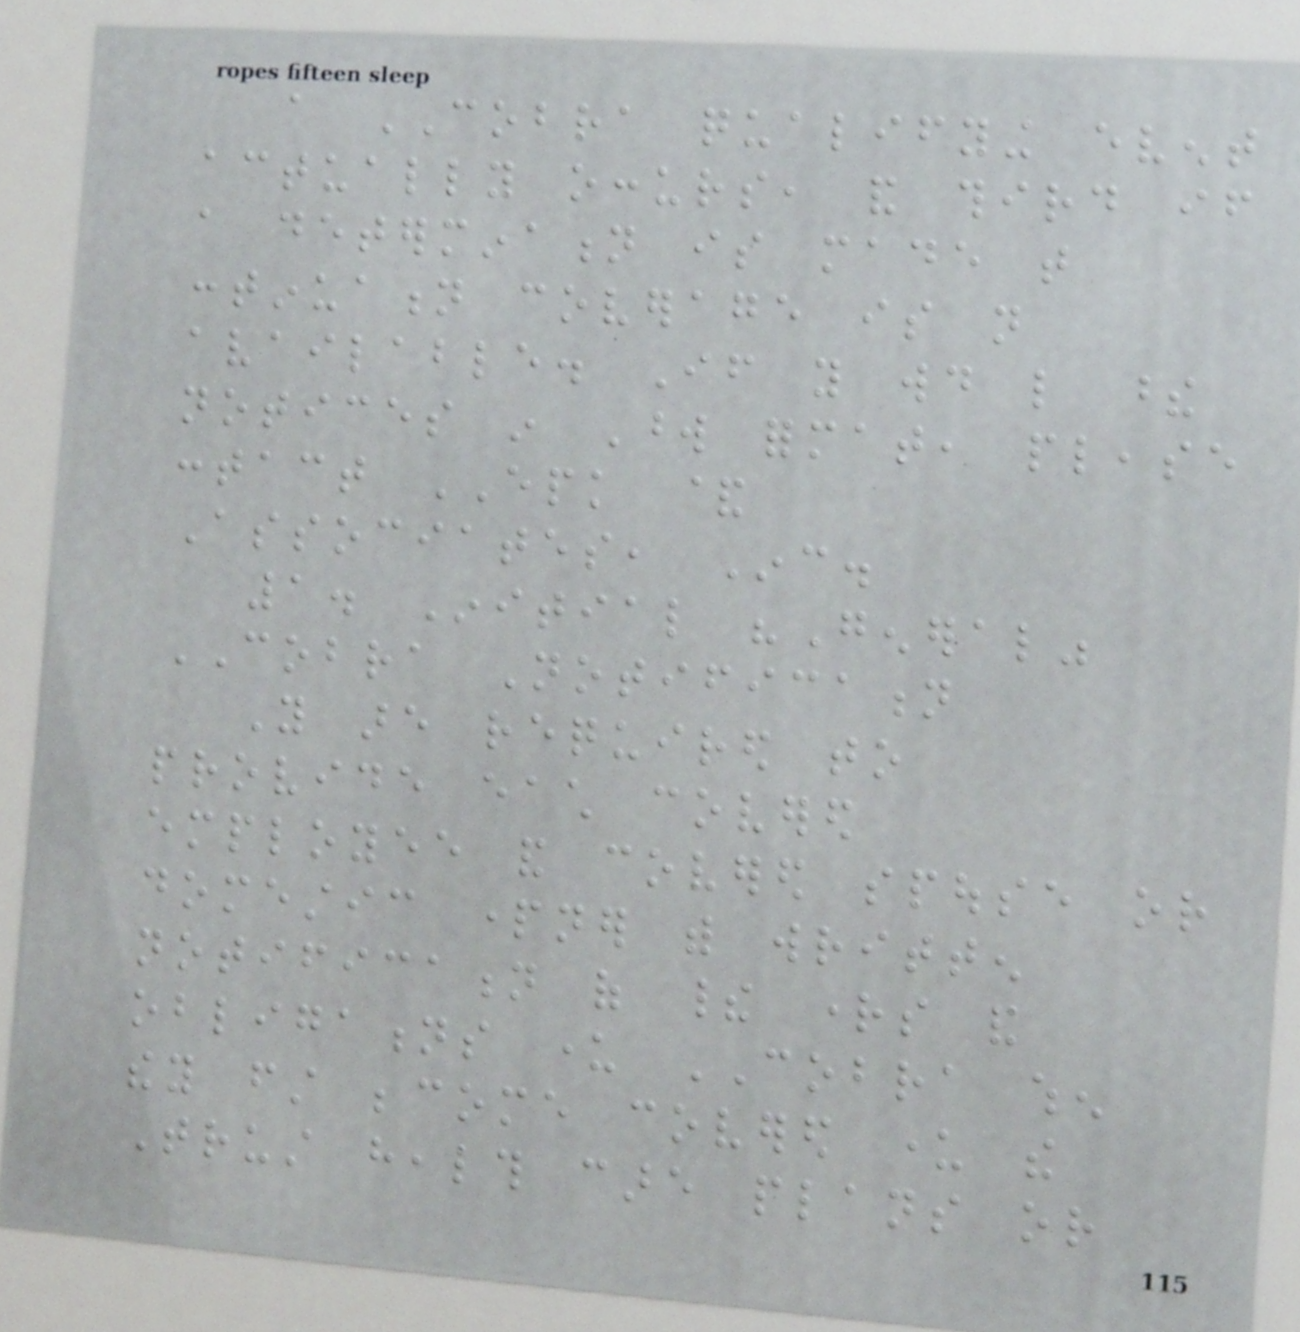a COBRA qualifying event
actually occurs, and third if
a determination is made that
continuation coverage is not
available. If you would like these
notices in Word format, please
contact EPK &
Associates, Inc.
1. Initial "General"
COBRA Notification
You are required to
provide each covered
employee and covered spouse or
domestic partner with written
notification of their rights and
obligations under COBRA when
they first become covered under the
Trust health care plans or
